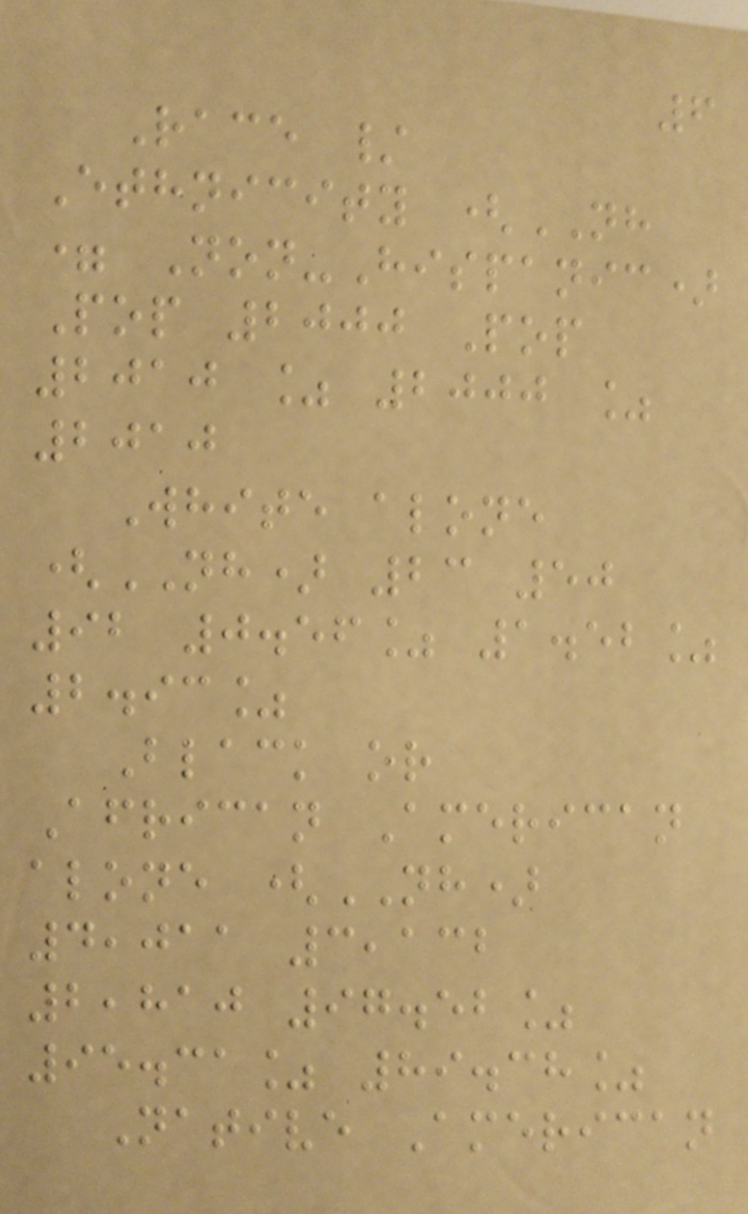6
Race /
Ethnicity (NH
= Non-Hispanic)
Pop 2000 Pop
2010 % 2000 %
2010
White alone
(NH) 23 50
92 0.56% 1.52%
2.93%
Black or
African American
alone (NH)
4,011 3,132
2,810 97.52%
95.31% 89.38%
Native American
